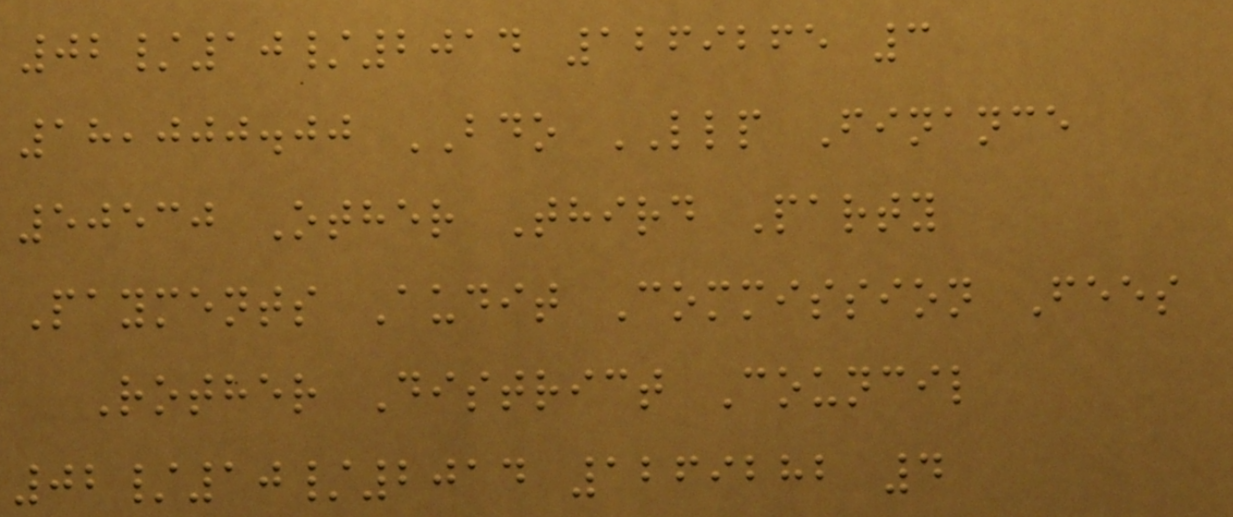02/10/2014 1269265 3
18,000.00 BDO LLP Finance
50530 Other Third Party
Payments Audit Commission Fees
Rother District Council
02/10/2014 1269282 4
